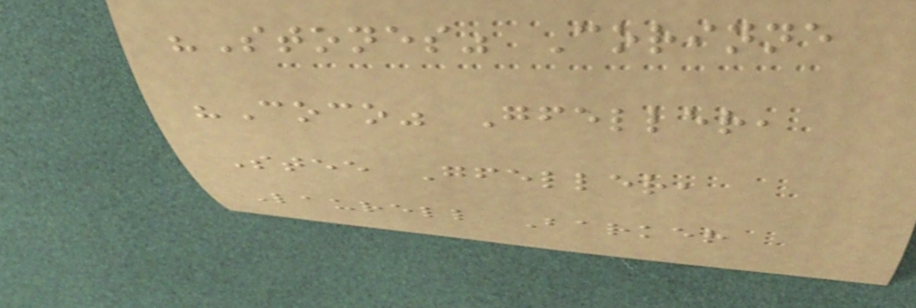"Stones" Corinne
"Coco" Gfeller,
Stee Gfeller,
Laurell Barker
